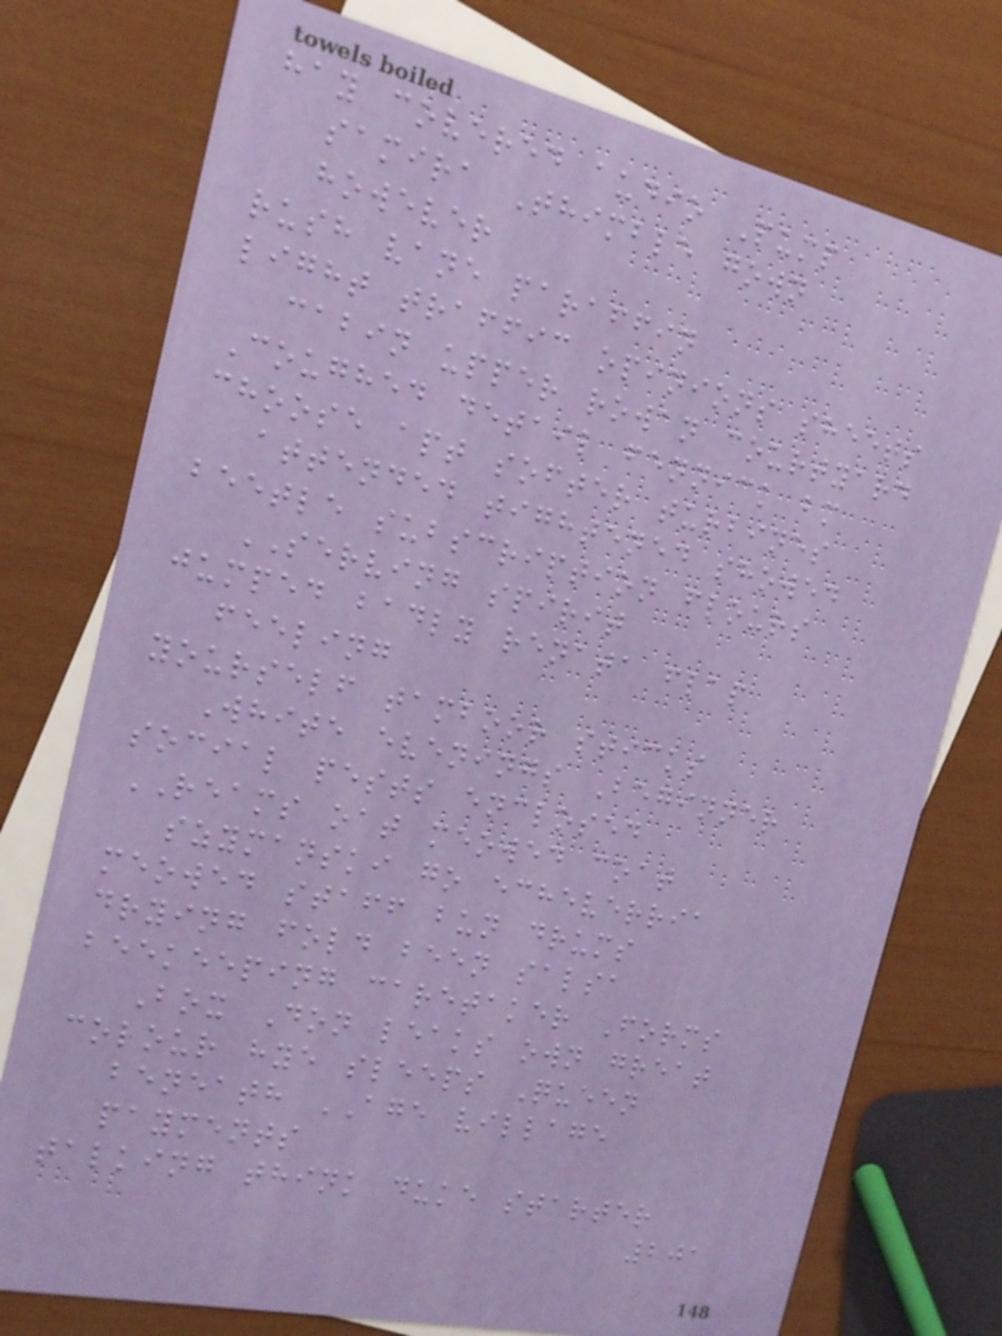hay covered audio Pump
samira Thimble gown
however
rush vane paraffin
light traffic opinions sheets
cabin upper rowan courtyard
Coughed detail fennick bm
choose apt softer turbines
attended tightened showed
beetle subscription flours
SERVING spirit
jumped badly renata flap
feeling
yourself tamboor sticks
White evenings Beginner
social pests enclosed
REAMS oat meowed coat
szymanski go echeverria
meowed staff bun drums
drying fold been salsa
beekeeping caretaker Forms
Box Don leaks own great
colour hye sleeps Queen
beneath AGE village
payments
talking think duke starter
201
